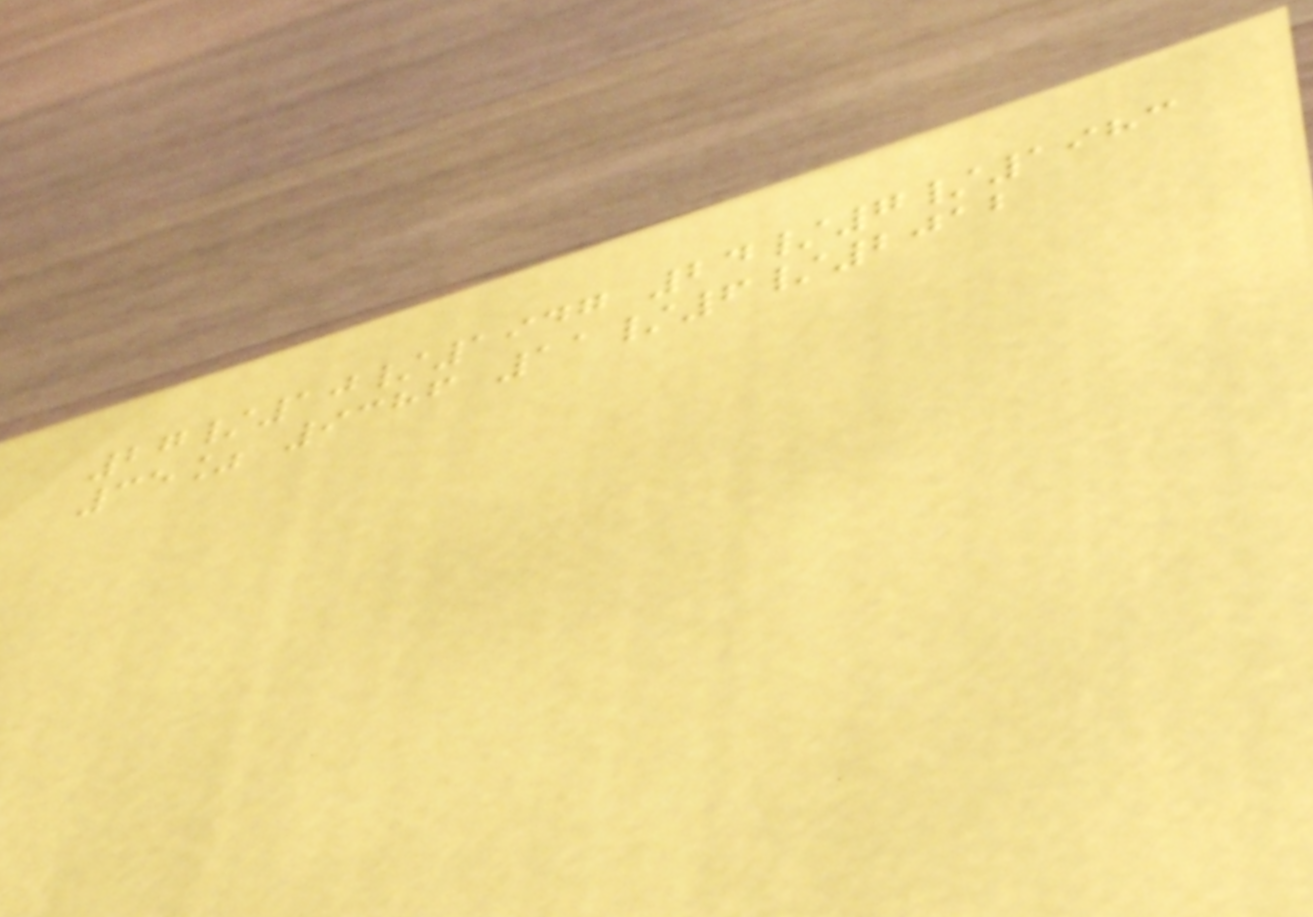27/10/1947 24/7/1983
35% 9386 11/6/2012
